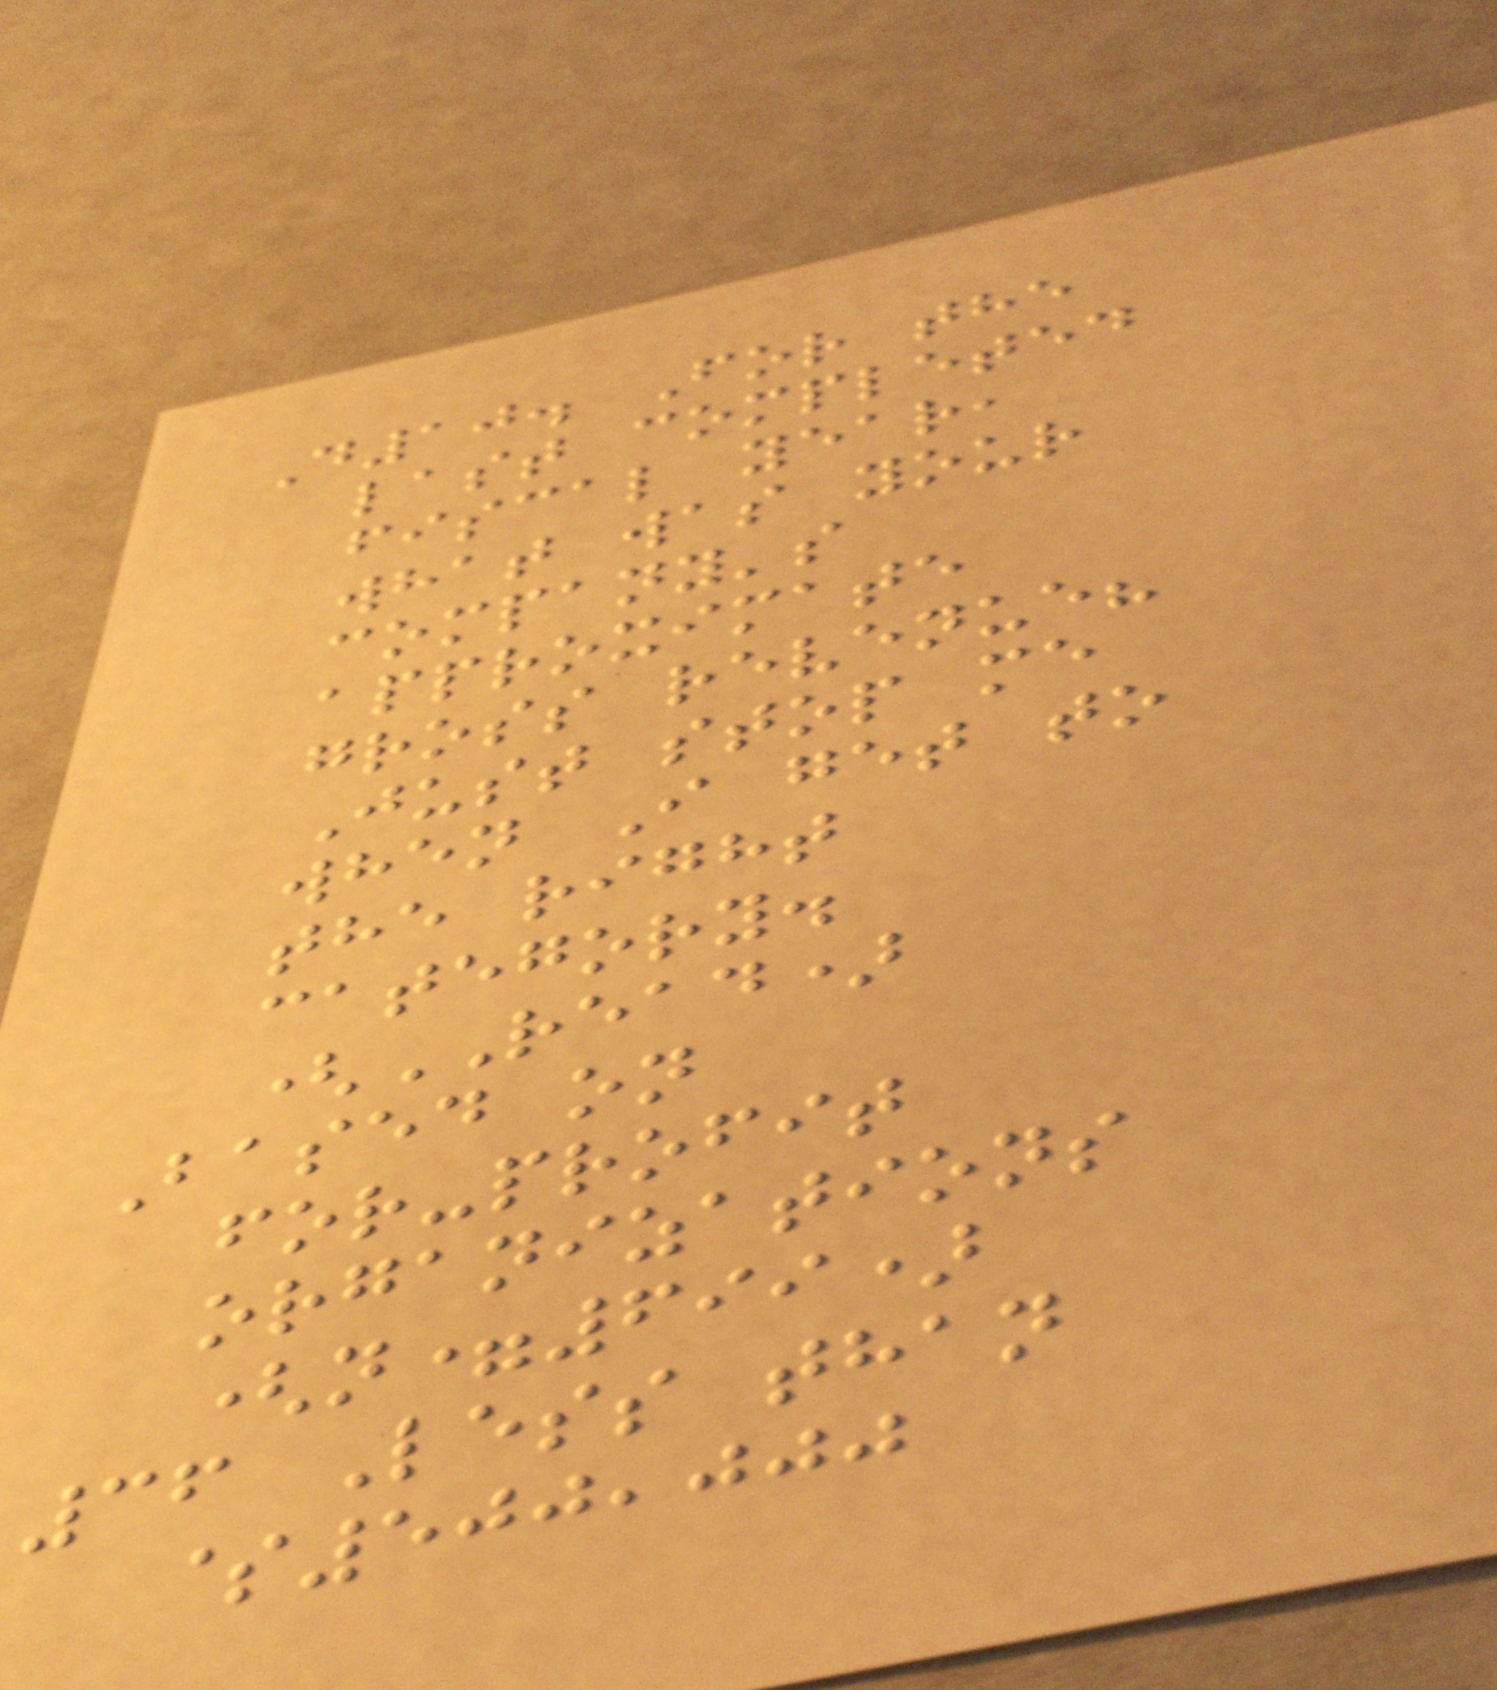D10. For the
last completed
fiscal year,
what was your
company's
approximate
gross revenue?
Just stop me
when I get to
the right
category.
(READ)
Based on
for-profit
organizations
(n=699)
36 Less than
$500,000
